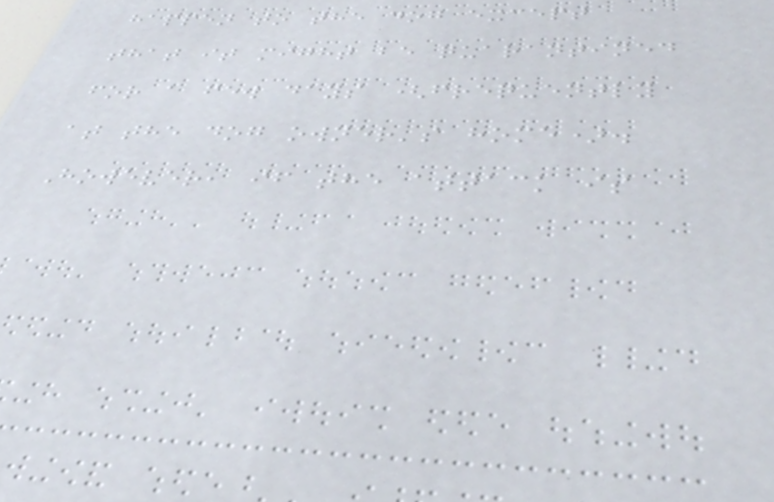happen to the dog except
that it might be quarantined
for a few days (frequently
at the dog owner's home).
However, if the attack is
